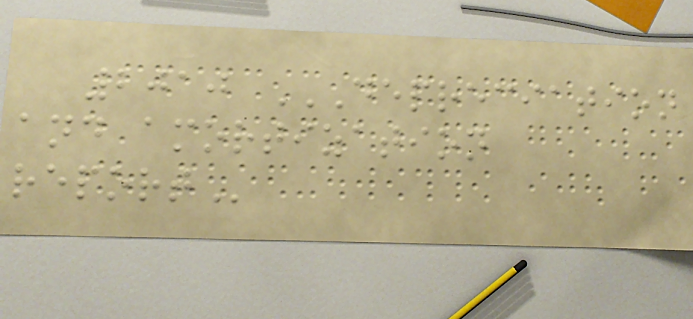2010 DEPRECIATION
AND AMORTIZATION
REPORT
